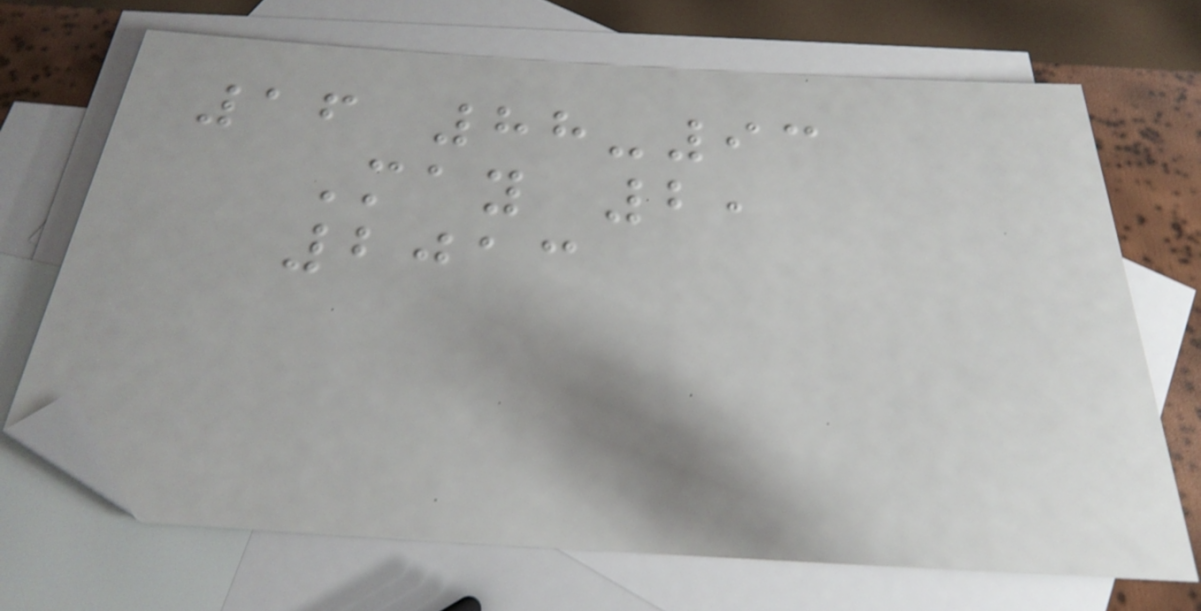16 88-93
May 2,
2013
